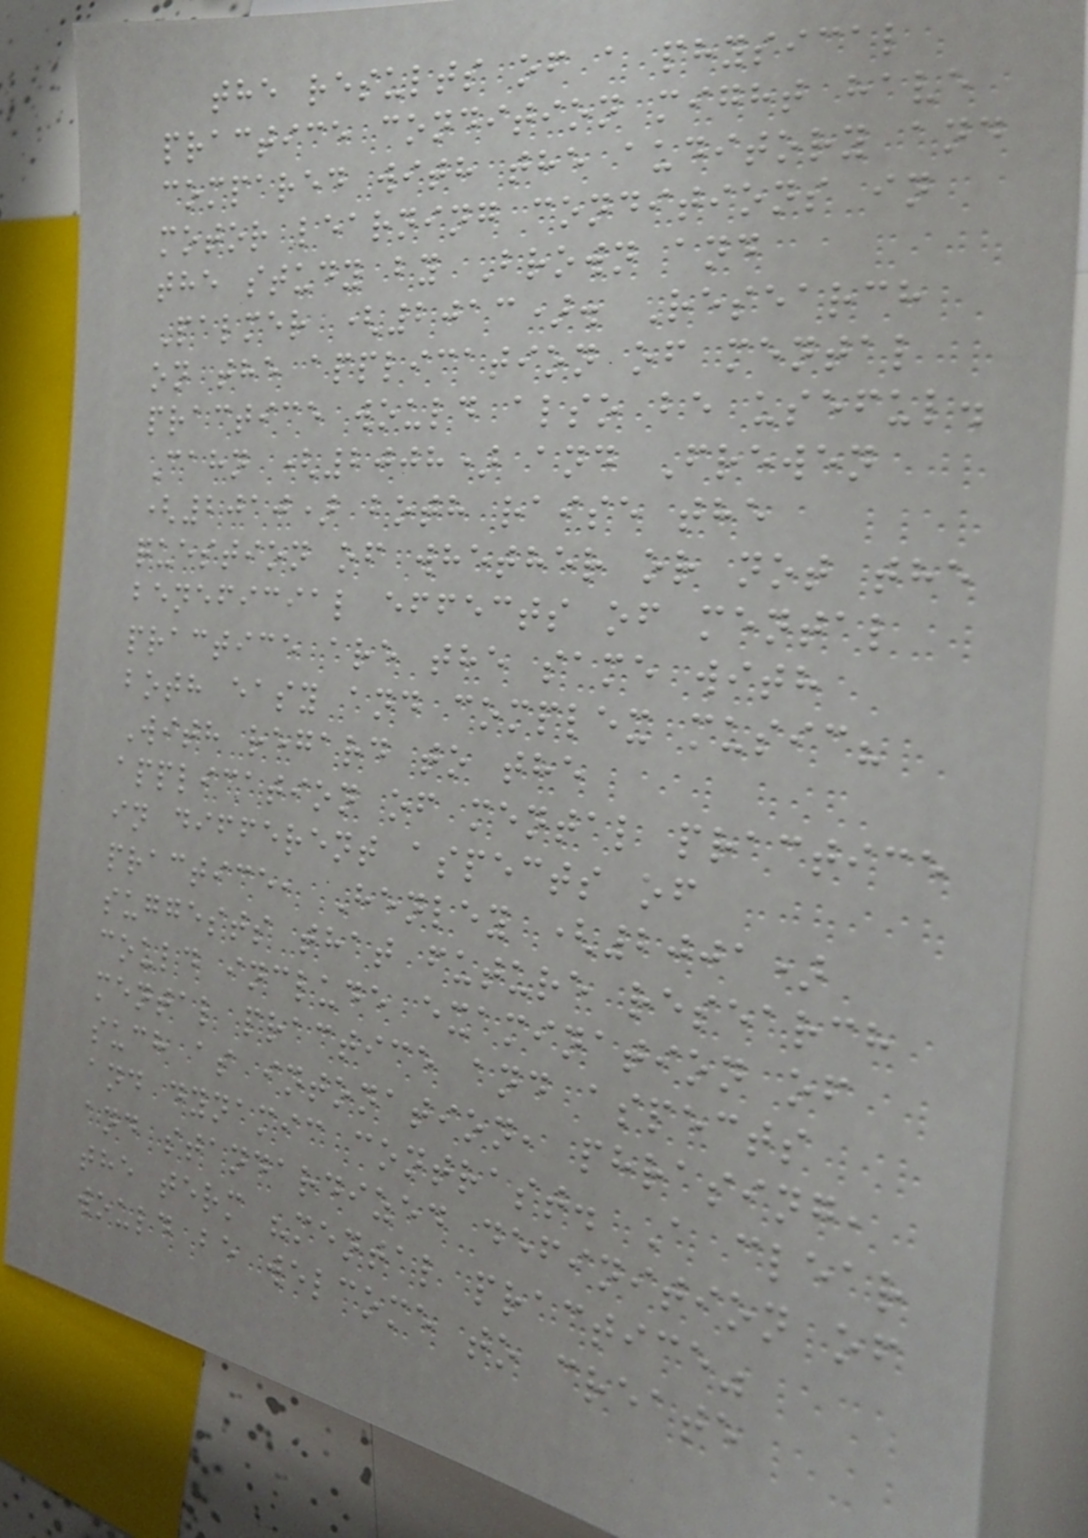the results of a physical
practice condition might have
compared with the auditory and
motor learning conditions in
the study by Brown and
Palmer (2013). Research
on the application of mental
practice would also be useful.
Cahn (2008) and Frewen
(2010) both raise the
question of whether or not the
beneficial effects of mental
practice are the same with
both easy and complex music?
With regard to the
application of mental practice
in different aspects of
practice, Henley (2001)
suggests that future research
could include examination of
mental practice and aspects
such as intonation, phrasing,
and dynamic contrast. A clear
and standardized definition of
the term "mental practice"
would be welcome to create
